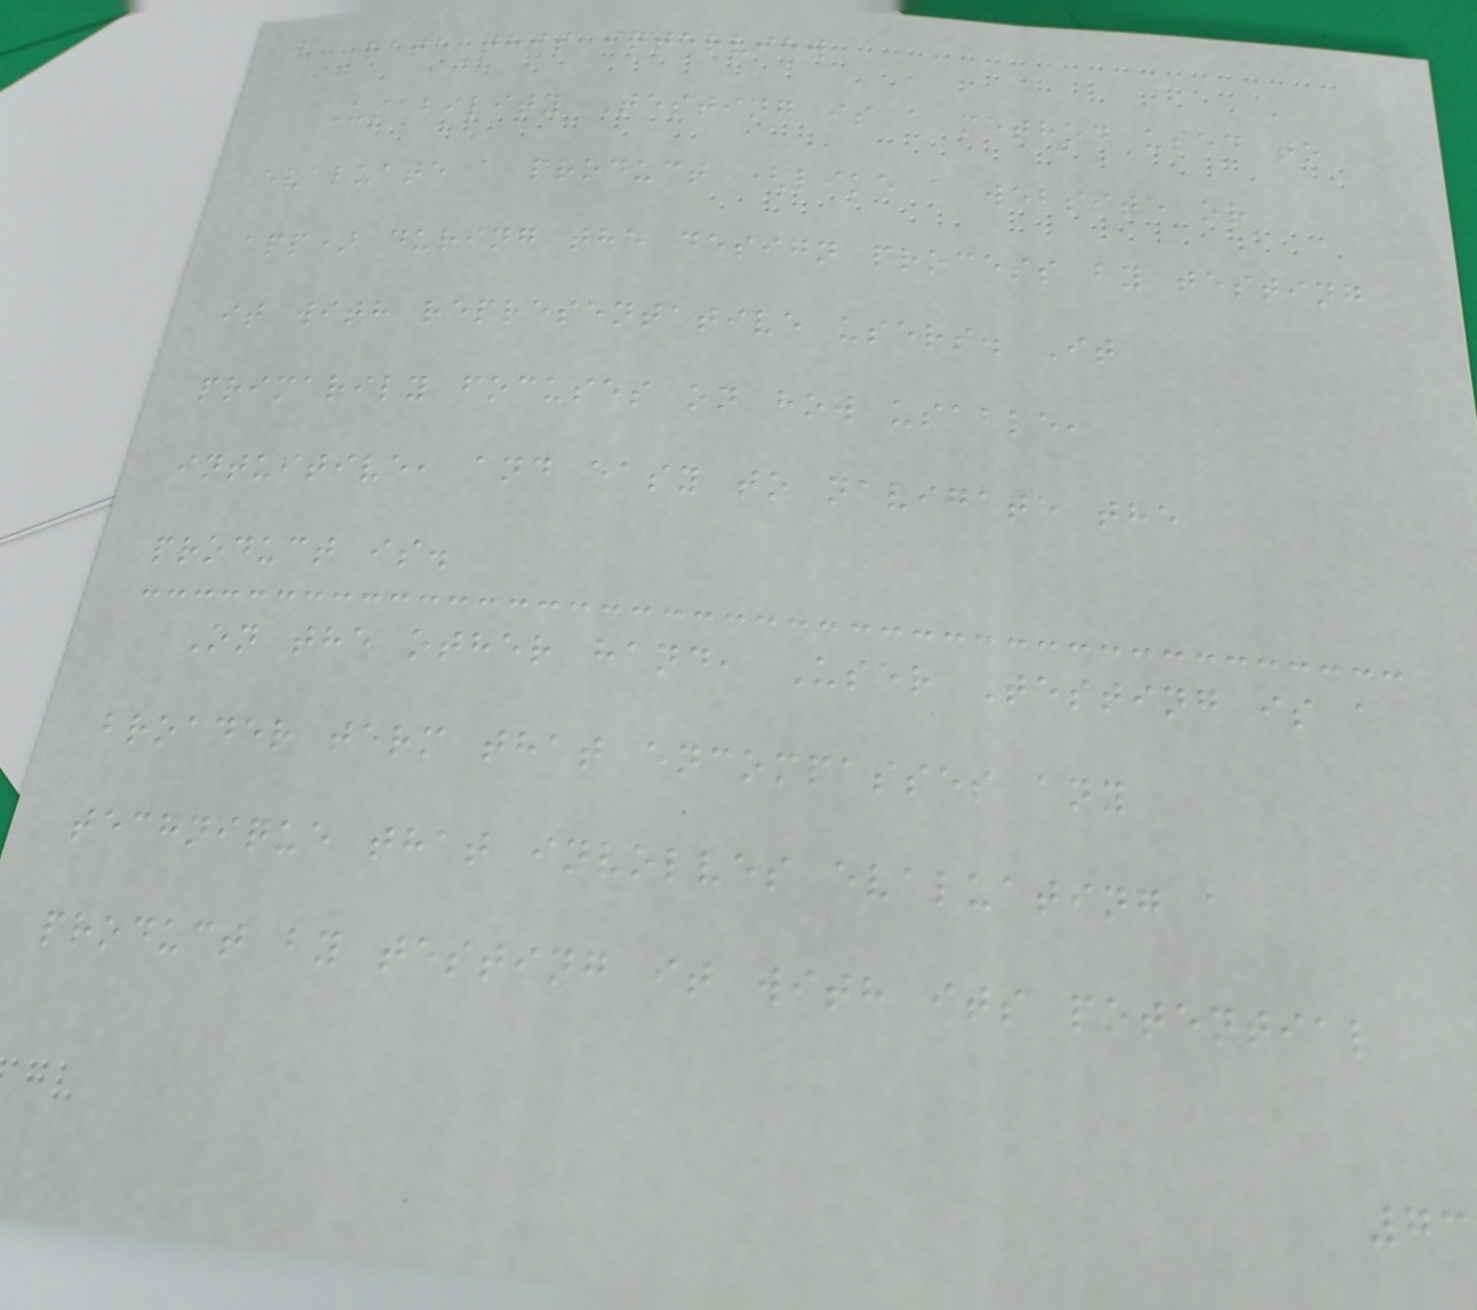Rate this interview
Usability Testing is a method used to
evaluate a product (like a website or
app) during the design process by testing
it with representative users. It
primarily focuses on how usable,
intuitive, and easy to navigate the
product is.
On the other hand, User Testing is a
broader term that encompasses any
technique that involves evaluating a
product by testing it with its potential
73
